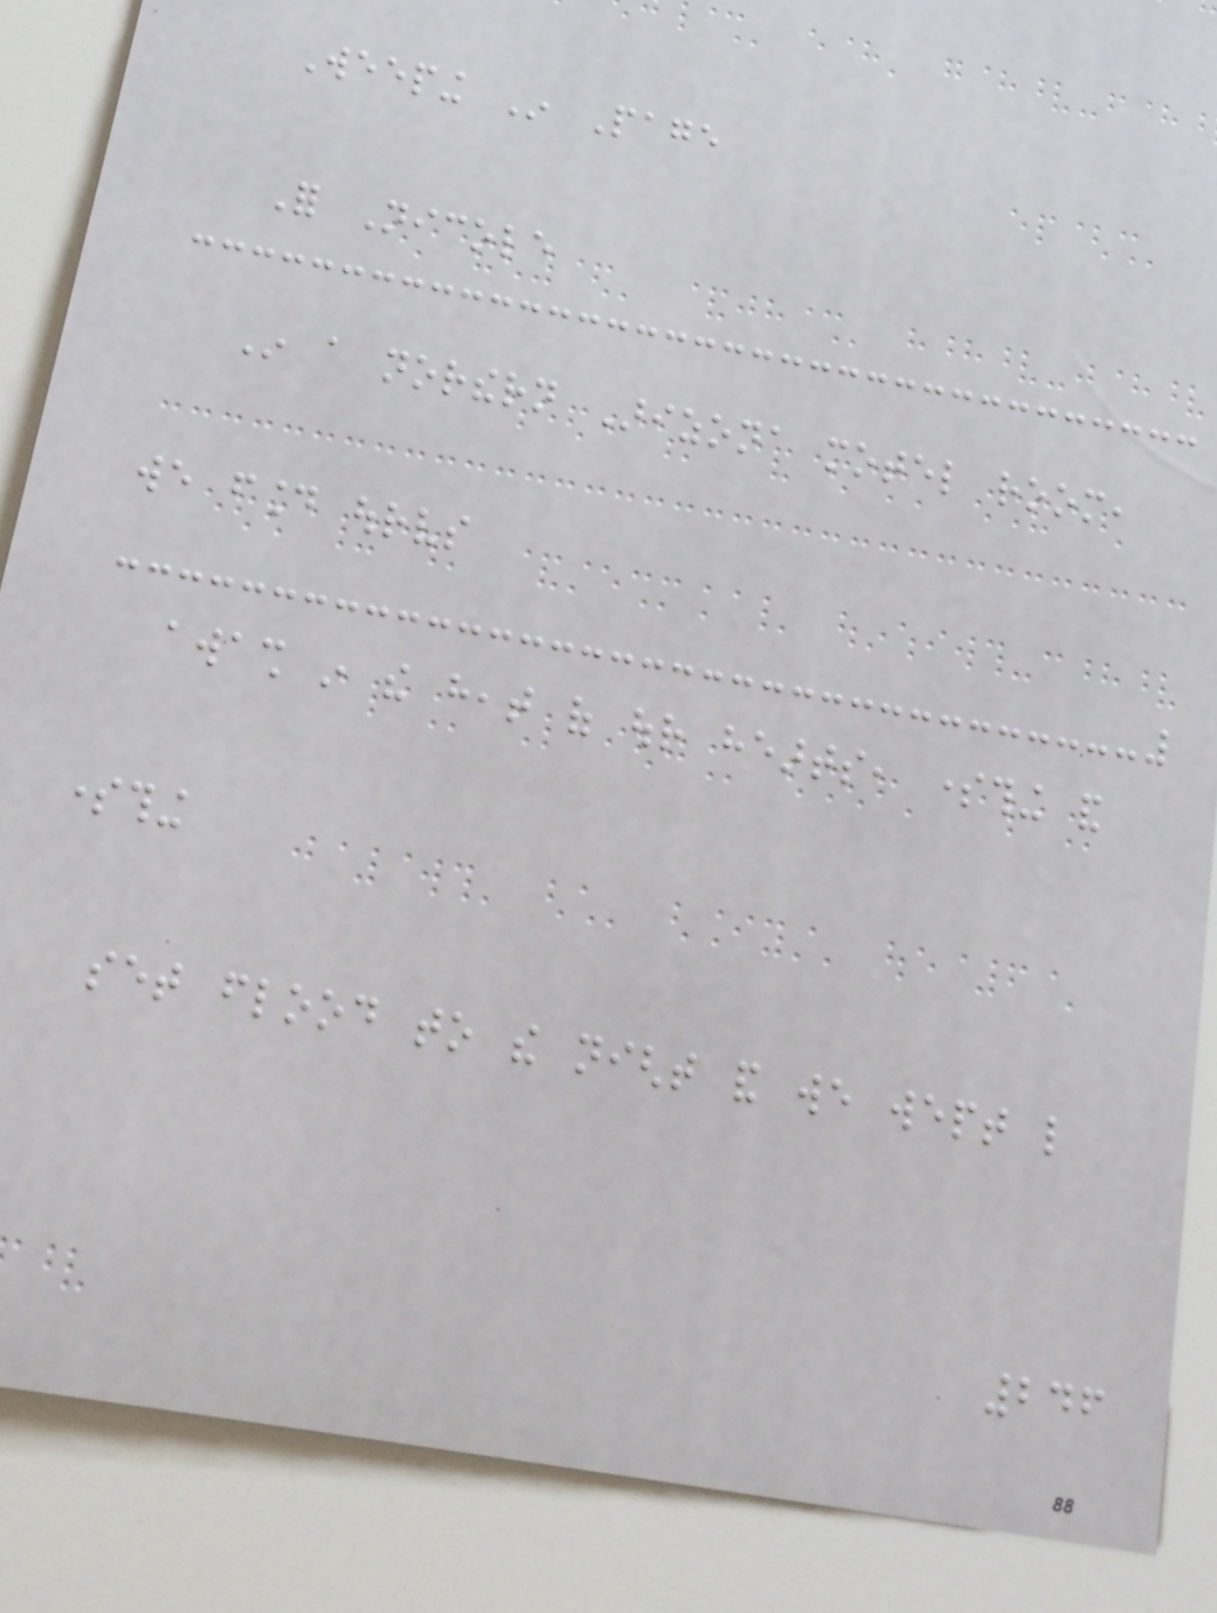Weeping In Page
For Nicole
In a northern Arizona motel room,
we found ourselves
awash in the heat of our hearts, something and
something
set flood to the night and we wept like
246
